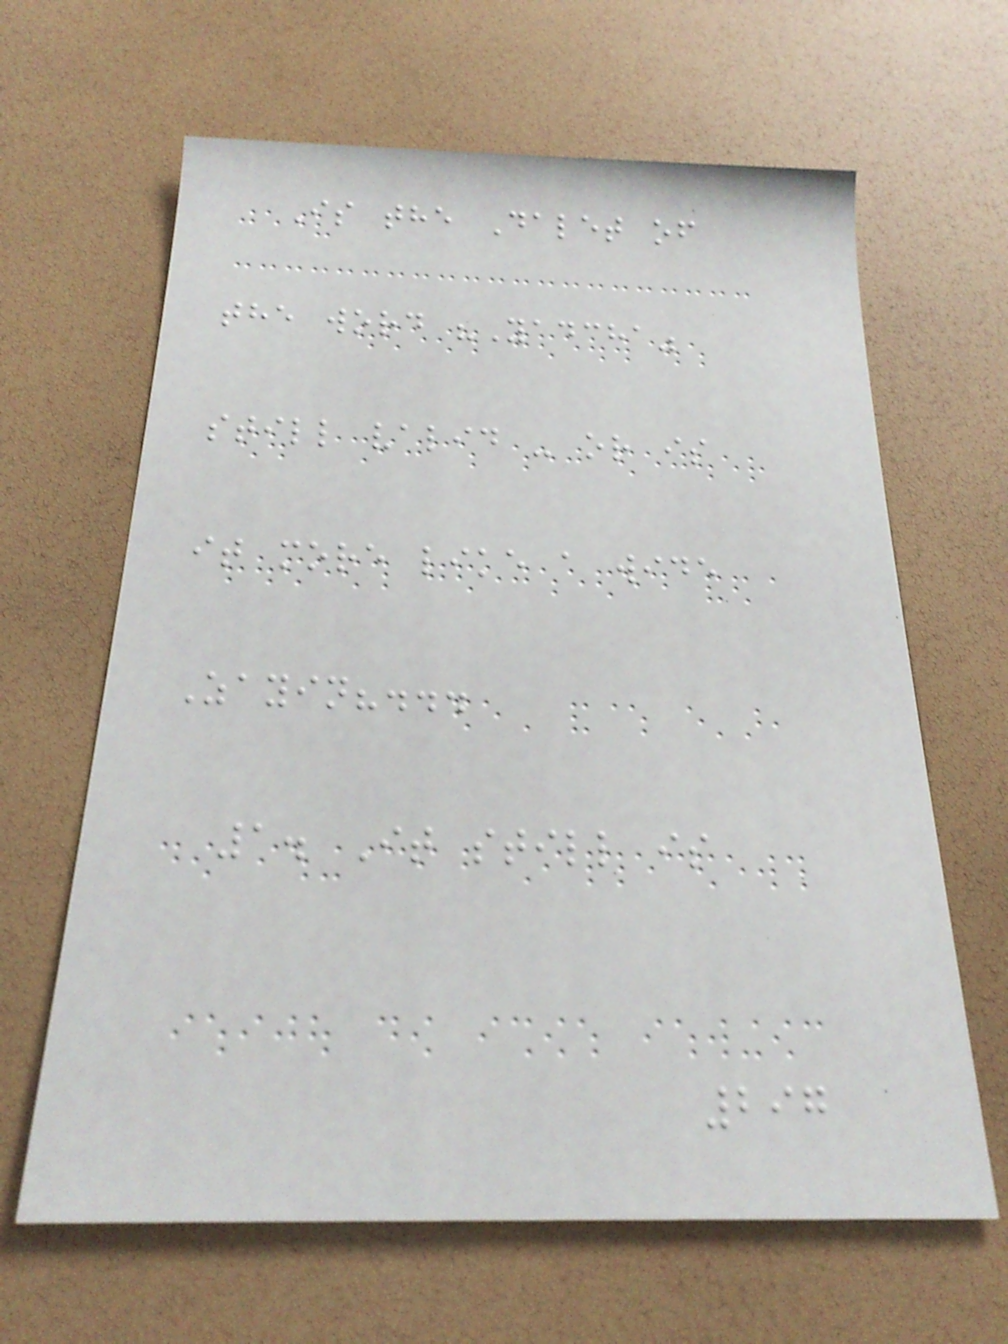Is the Dalet of
the word "Yadcha"
still valid - or is
it more like a wide
Zayin?...
1. It still is
297
